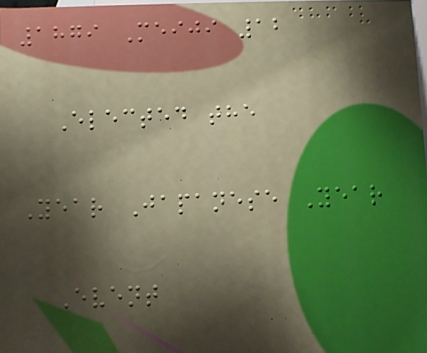1879 Meiji 12
Elected the
Year Japanese Year
Event
